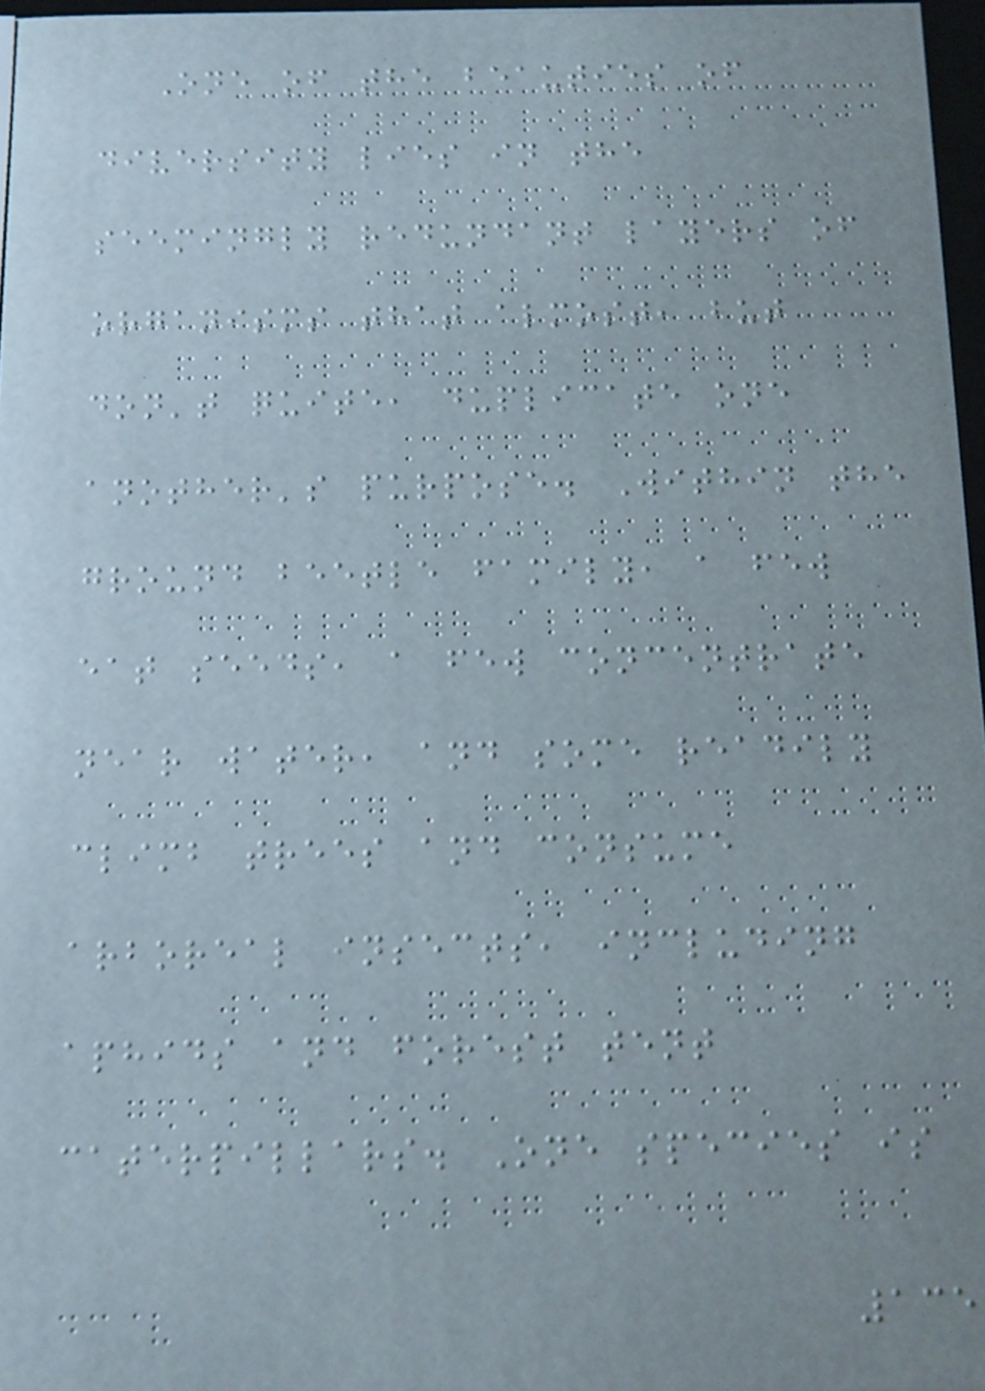One of the beauties of
diversity lies in the
seemingly redundant layers of
organisms that almost, but
don't quite, duplicate one
another's purpose. Within the
ground beetle family, a few
eat seeds, a few concentrate
near water, and some readily
climb trees and consume
arboreal insects, including
aphids and forest tent
caterpillars. One species is
135
